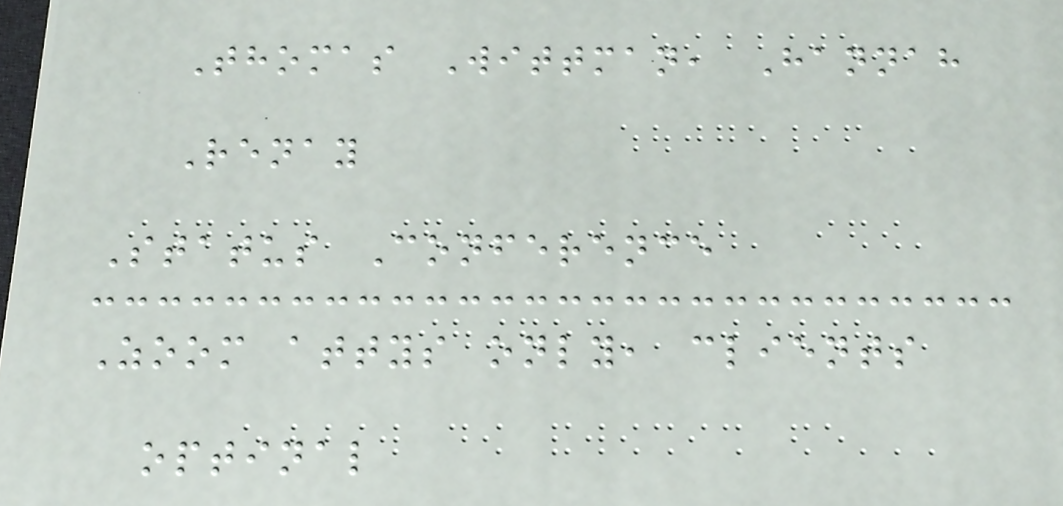Thomas Wittman, Hannah
Renay
Status Conference
Zoom attys only, clients
optinal
